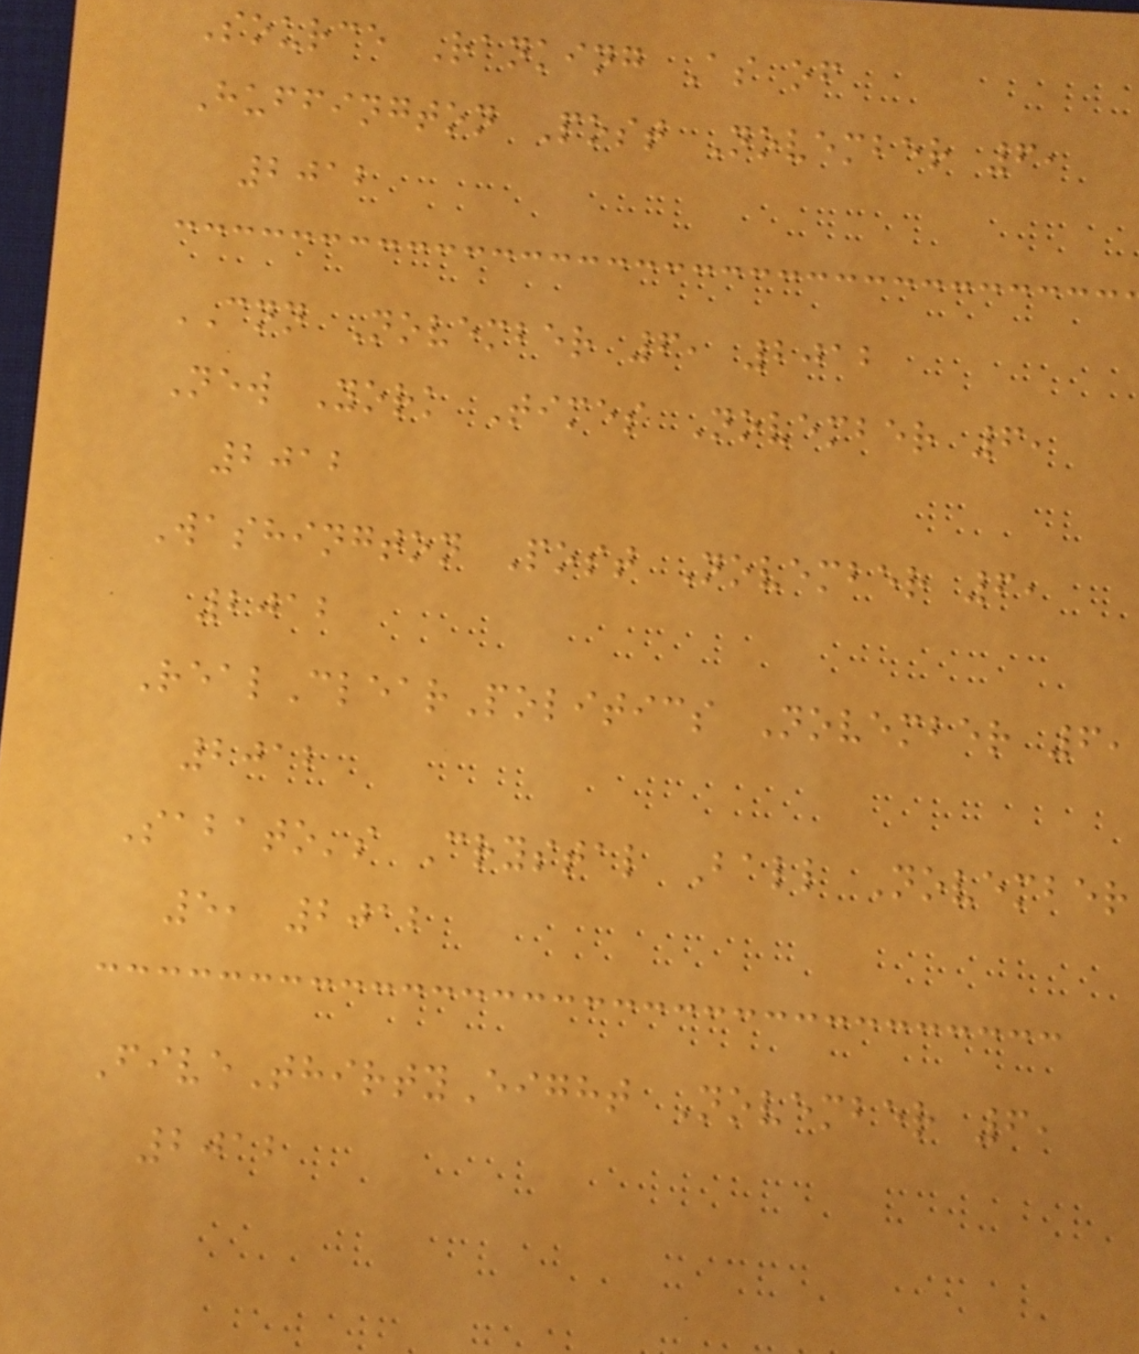Source Ranking As of
Huffington Post November 6,
2012
CNN November 6, 2012
New York Times November 6,
2012
Washington Post November 6,
2012
RealClearPolitics November 6,
2012
Sabato's Crystal Ball November
5, 2012
FiveThirtyEight November 6,
2012
